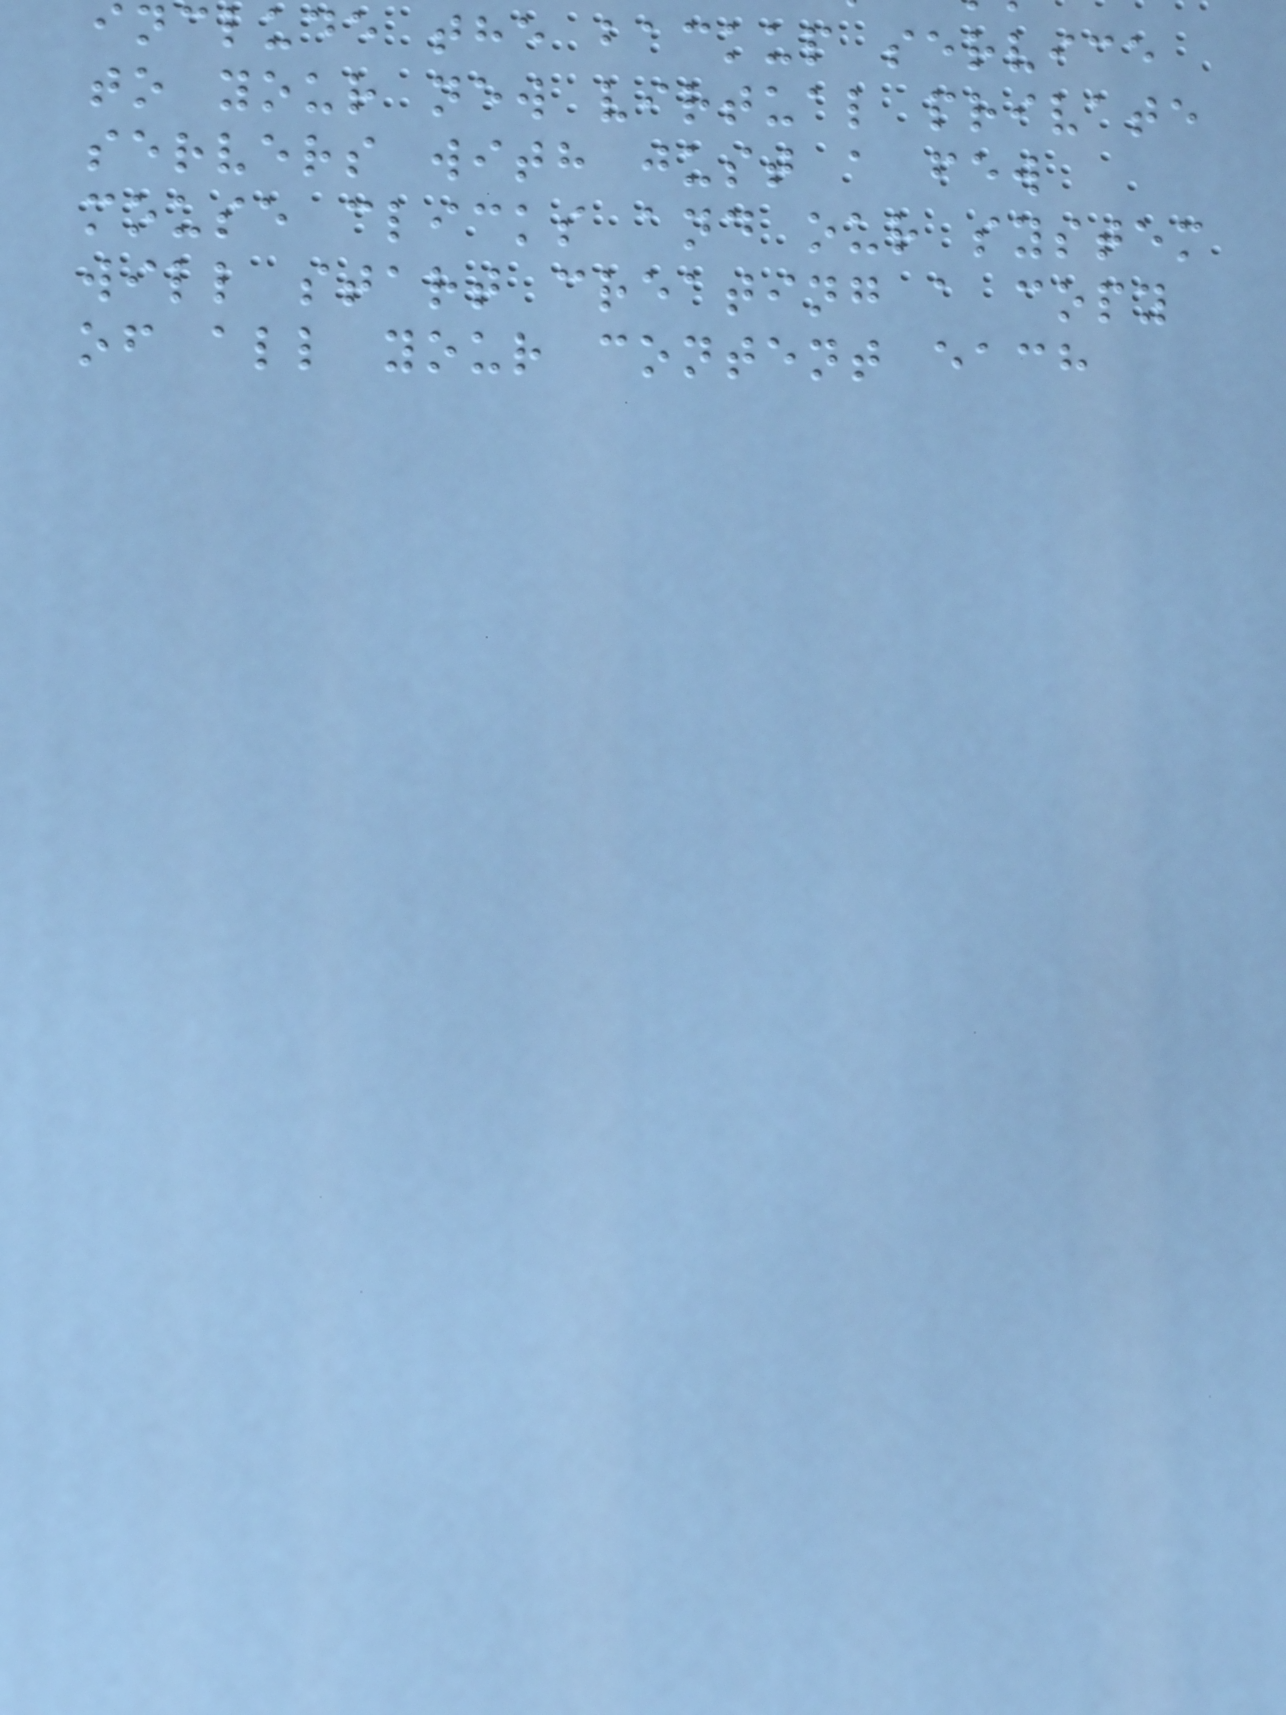include the backup service
to your new virtual private
servers with just a few
mouse clicks and our system
will start creating a copy
of all your content each
